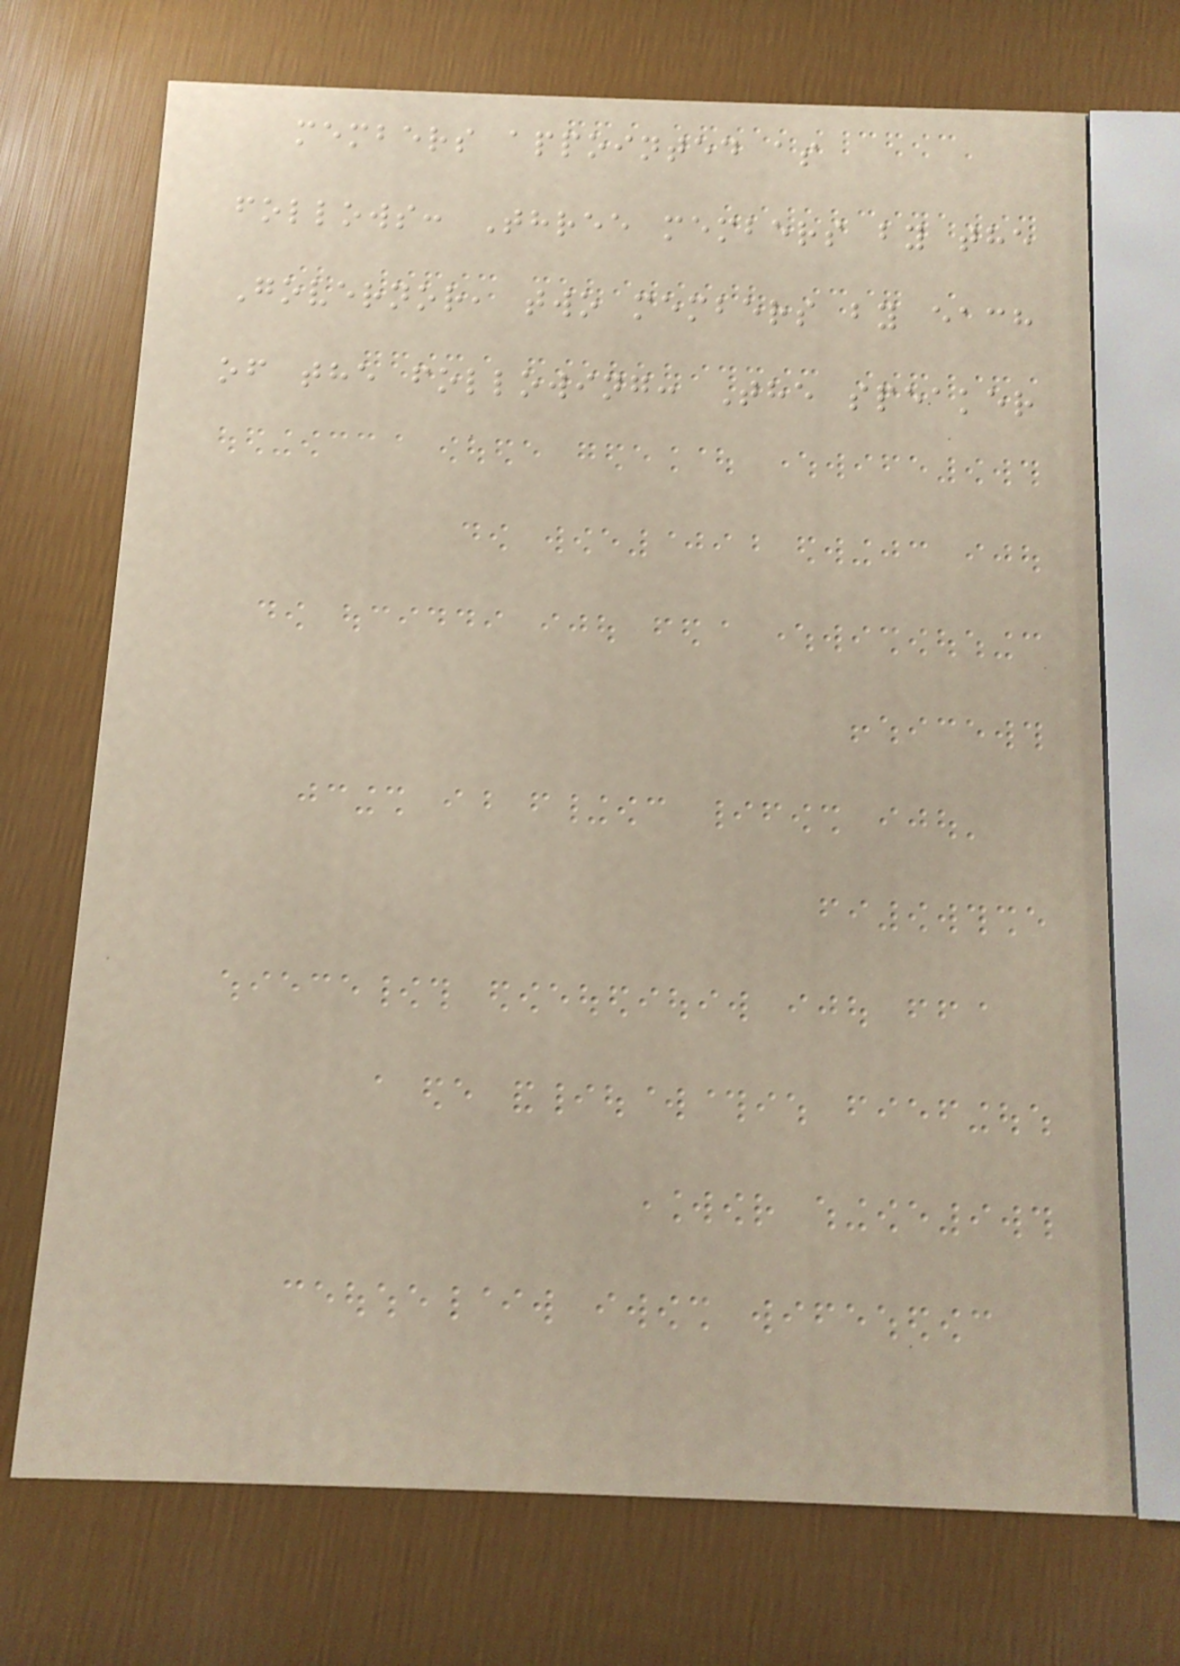members appointed as
follows: Three members by the
Governor, two members by each
of the following: The speaker
